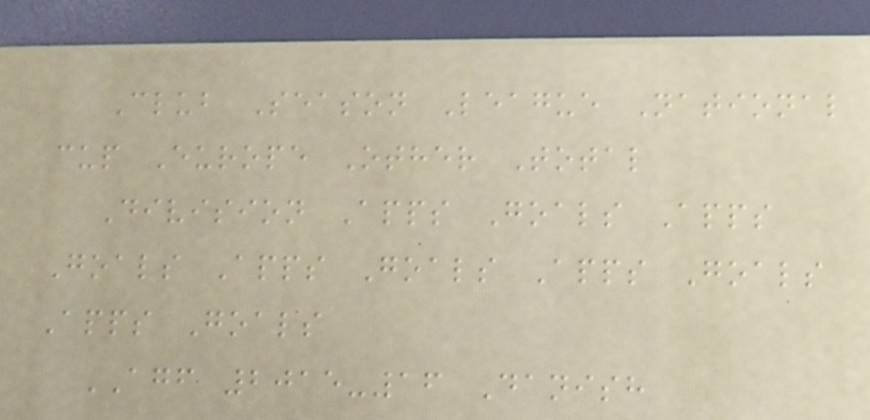Club Season League National
cup Europe Other Total
Division Apps Goals Apps
Goals Apps Goals Apps Goals
Apps Goals
AGF 2015-16 Danish
